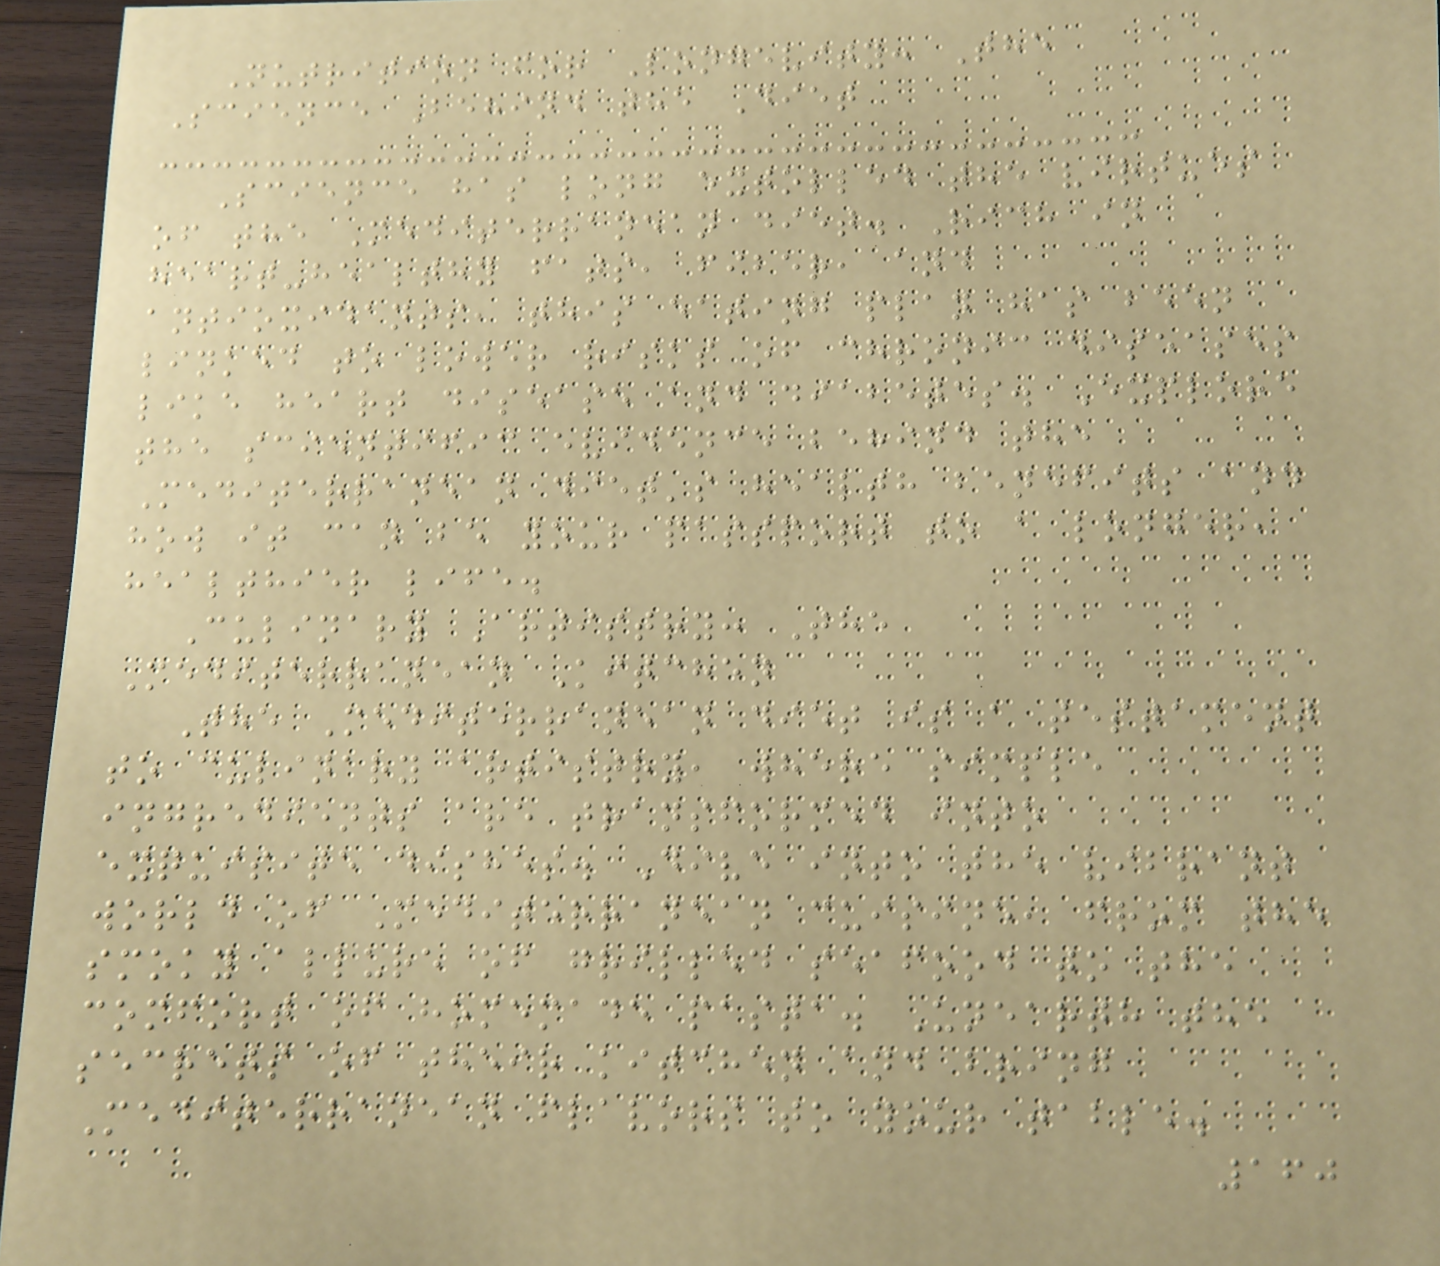Nutrition for Longevity: The
Science Behind the Diet
Science has long extolled the virtues
of the Mediterranean diet. Rich in
heart-healthy fats, fiber, and
antioxidants, this eating plan has been
linked to lower risks of chronic diseases
like heart disease and diabetes. Explore
the scientific evidence behind the
Mediterranean diet's health benefits and
how it can be your passport to a longer,
healthier life.
Culinary Artistry: The
Mediterranean Kitchen
The Mediterranean diet is a testament
to culinary artistry, where simple
ingredients are transformed into
exquisite dishes. Dive into the vibrant
world of Mediterranean cuisine, from the
smoky allure of grilled seafood to the
comfort of homemade pasta. Unearth the
secrets of their kitchen and bring
Mediterranean flavors to your table.
160
